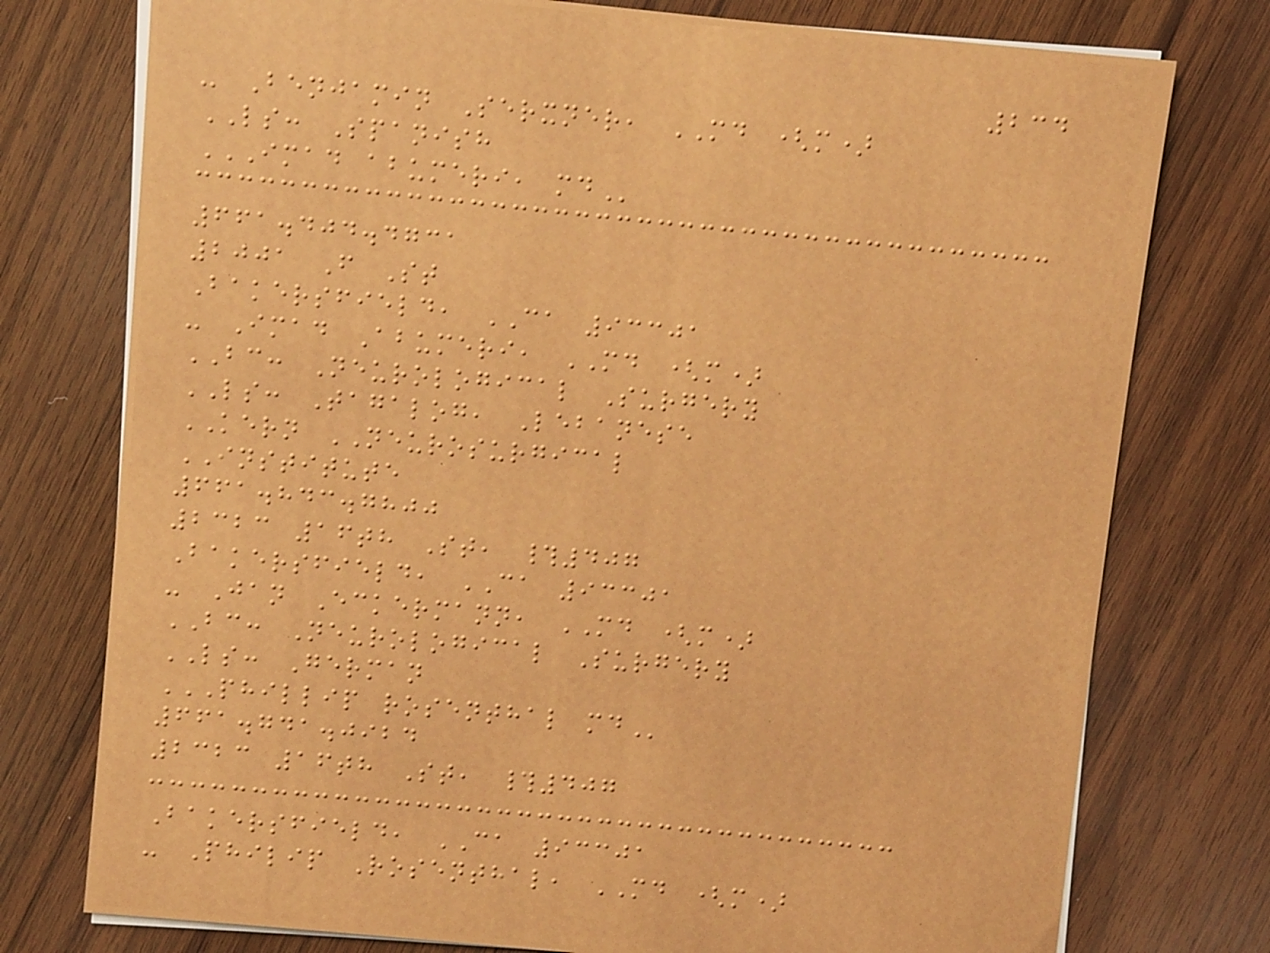234
- Benjamin Serxner, MD (m)
LS: Spanish
IMAD ABUMERI, MD
661.404.4731
2001 F St
Bakersfield, CA 93301
- Imad Abumeri, MD (m)
BC: Neurological Surgery
LS: Tagalog, Lebanese
KERN NEUROSURGICAL
INSTITUTE
661.843.7800
2323 16th St, #407
Bakersfield, CA 93301
- Jan Eckermann, MD (m)
BC: Neurological Surgery
LS: German
PHILLIP ROSENTHAL MD
661.741.0924
2323 16th St, #407
Bakersfield, CA 93301
- Philip Rosenthal, MD (m)
